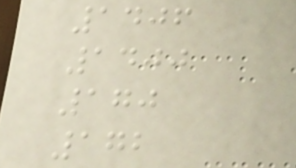1406
1400
170
172
